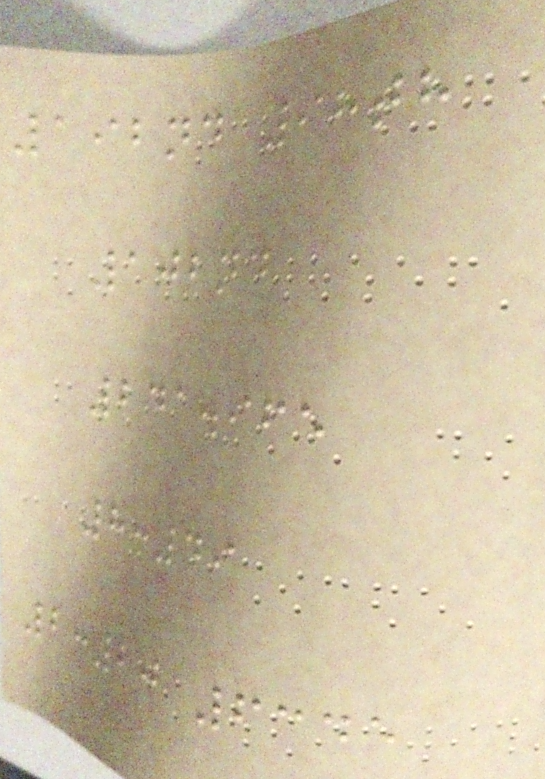192nd 98th
102nd
241.965
8:49
2:20 6345
